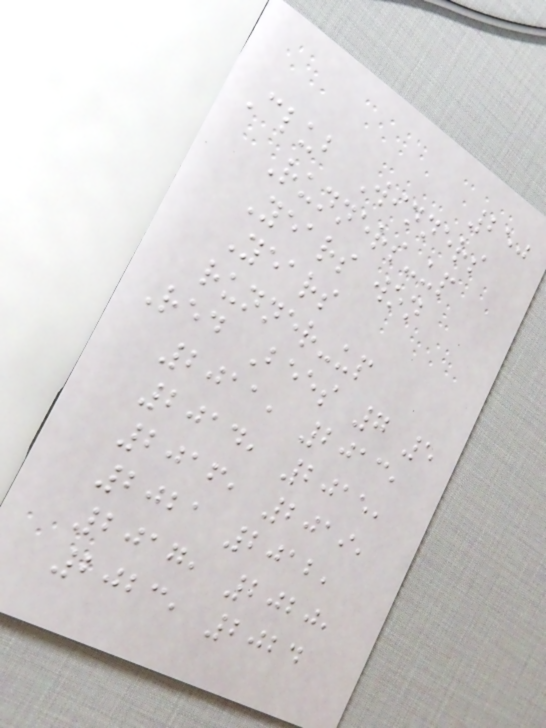250
Club Winners
Runners-up
Years won
Years
runner-up
Red Bees 7 5
2011, 2013,
2014, 2015,
2016, 2019,
2021 2012,
2017, 2020,
2023, 2024
